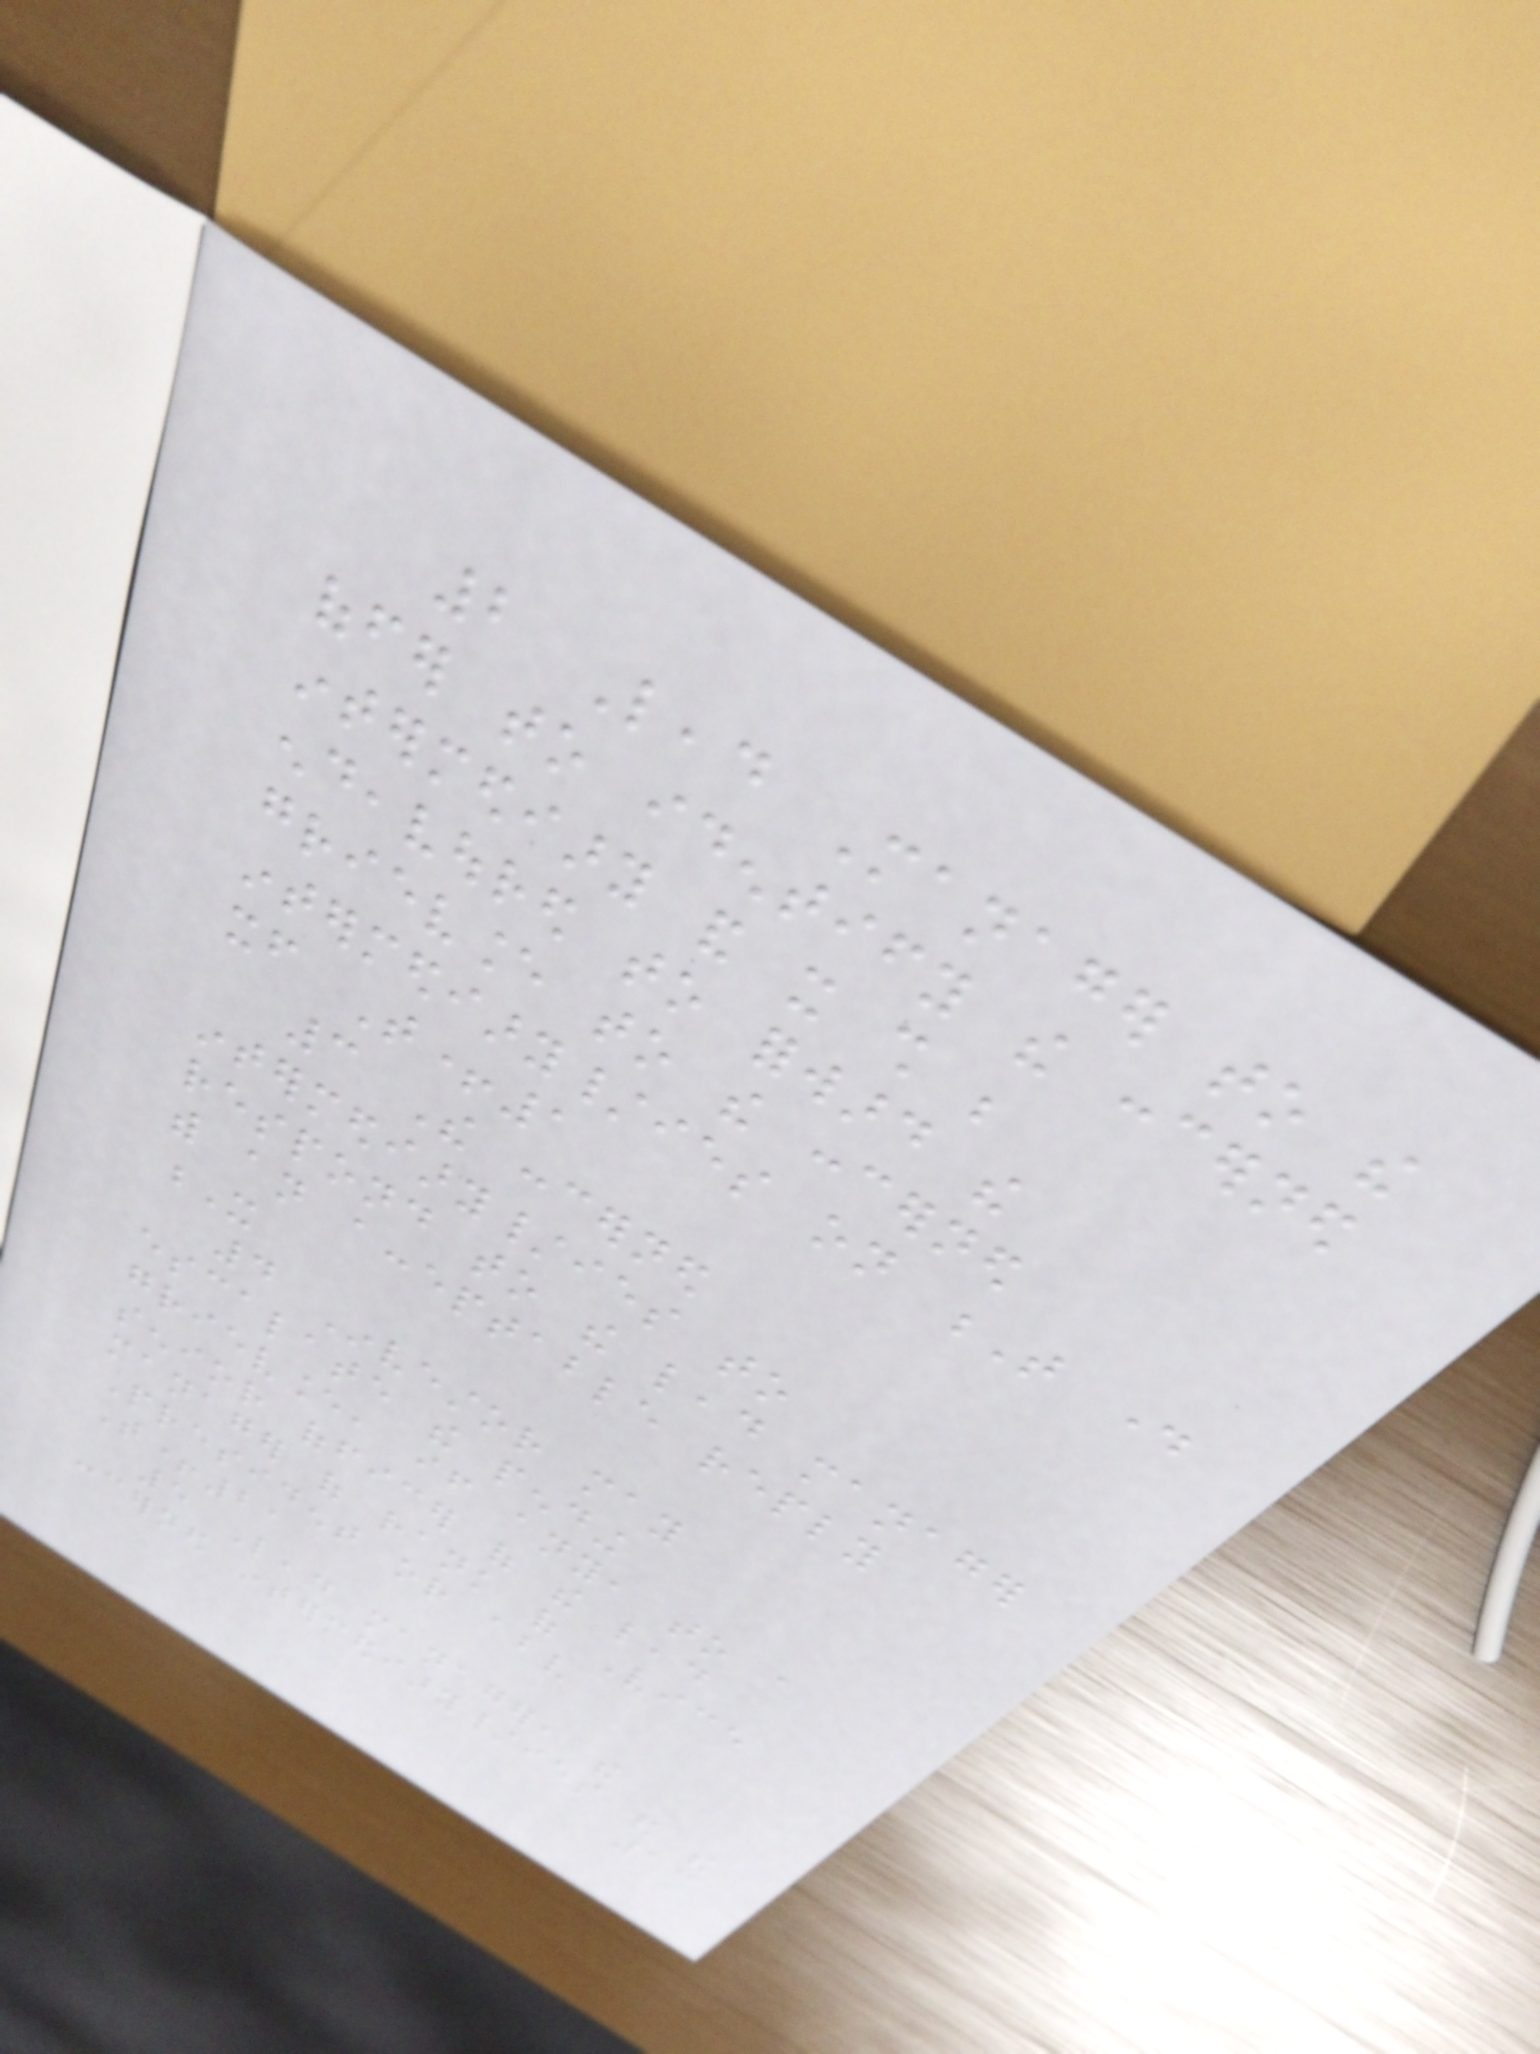2 Lead Manager to the
offer to identify the concerned
intermediary and it shall be
endeavoured to forward the
grievance to the concerned
intermediary/ies on T day
itself T+1
3 The concerned
intermediary/ies to
respond to the lead manager
with an acceptable reply
X
4 Investor may
escalate the pending
grievance, if any, to a
senior officer of the lead
manager of rank of Vice
President or above
T+21
5 Lead manager, the
concerned intermediary/ies and the
13
